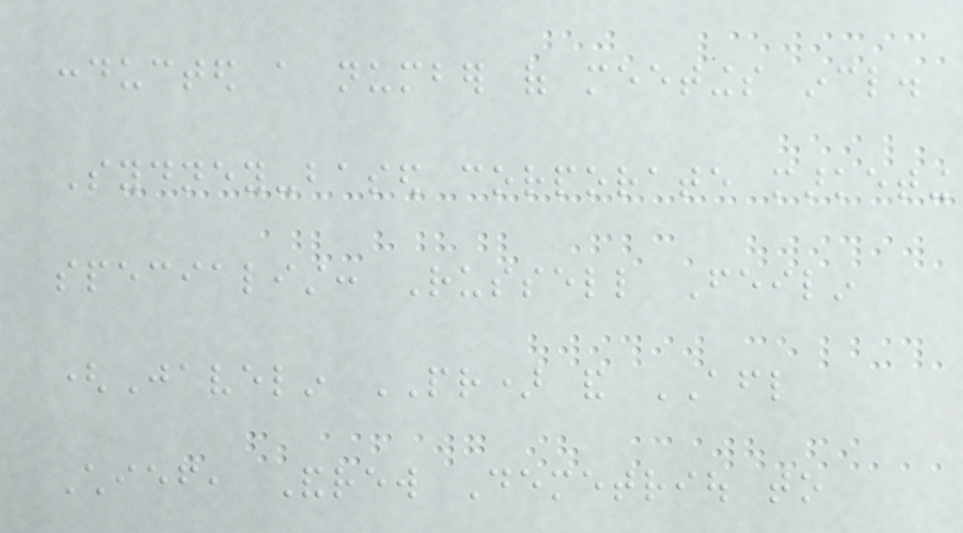conducted a number of meetings incl.
Sydney-based corporate marketing
specialist: Russell Feilin
(Javelin PR) and AFL
Chief, Andrew Demetriou to
